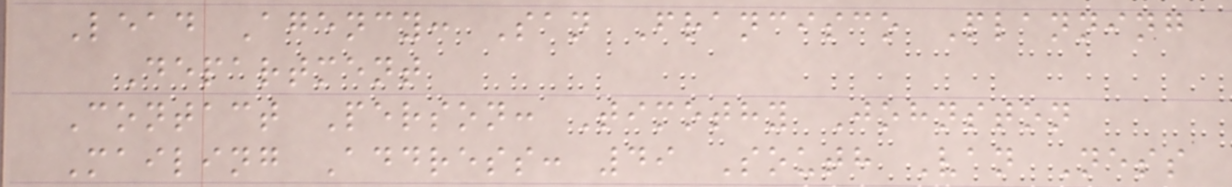Lead Agency: San Francisco Planning
Department
Contact Person: Timothy Johnston
Mailing Address: 49 South Van Ness
